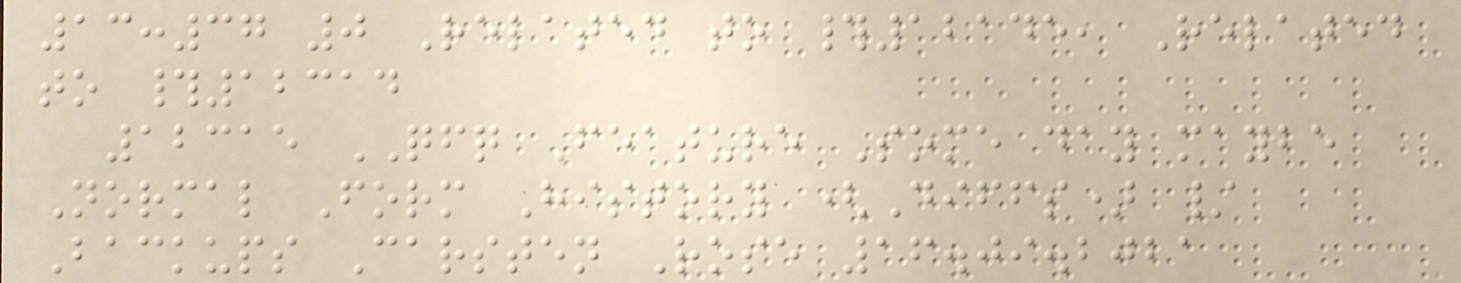13:37 0 Related to #12145, Related
to #12314
12315 QFQ Feature Some day maybe
Normal Form History (Diffs) /
Backups Carsten Rose 16.09.2021
